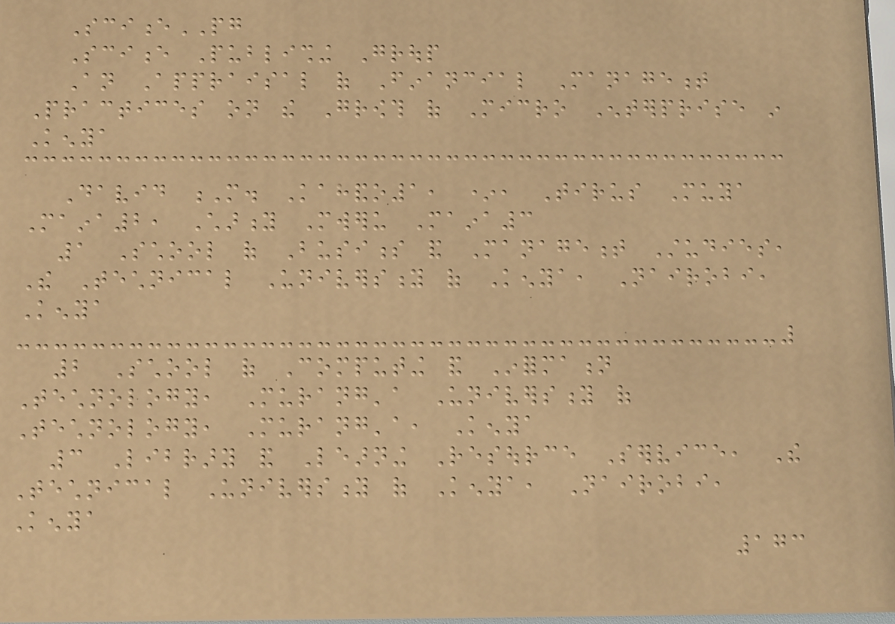SciencePG
Science Publishing Group
An Appraisal of Financial Management
Practices on the Growth of Micro Enterprise in
Kenya
David M. Kahando1, *, Tirus Muya
Maina2, Charity Mweru Maina3
1 School of Business and Management Studies,
The Technical University of Kenya, Nairobi,
Kenya
2 School of Computing and Information
Technology, Murang'a University of
Technology, Murang'a, Kenya
3 Library and Learning Resource Service, The
Technical University of Kenya, Nairobi,
Kenya
173
